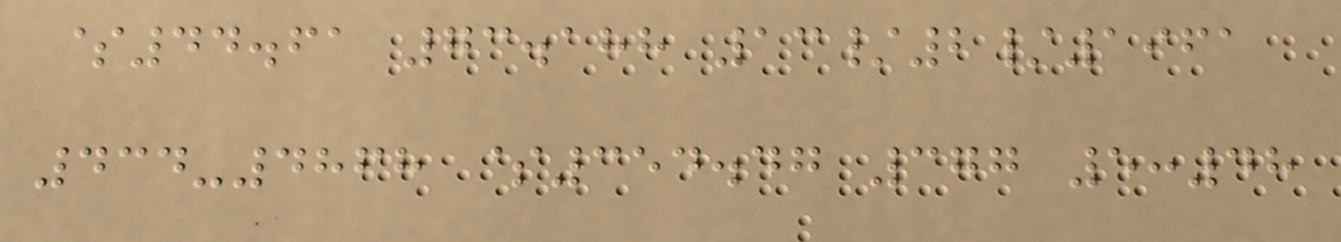$44.61 73.188 13/2/1961
434-4868 $354.47 377 5:48
